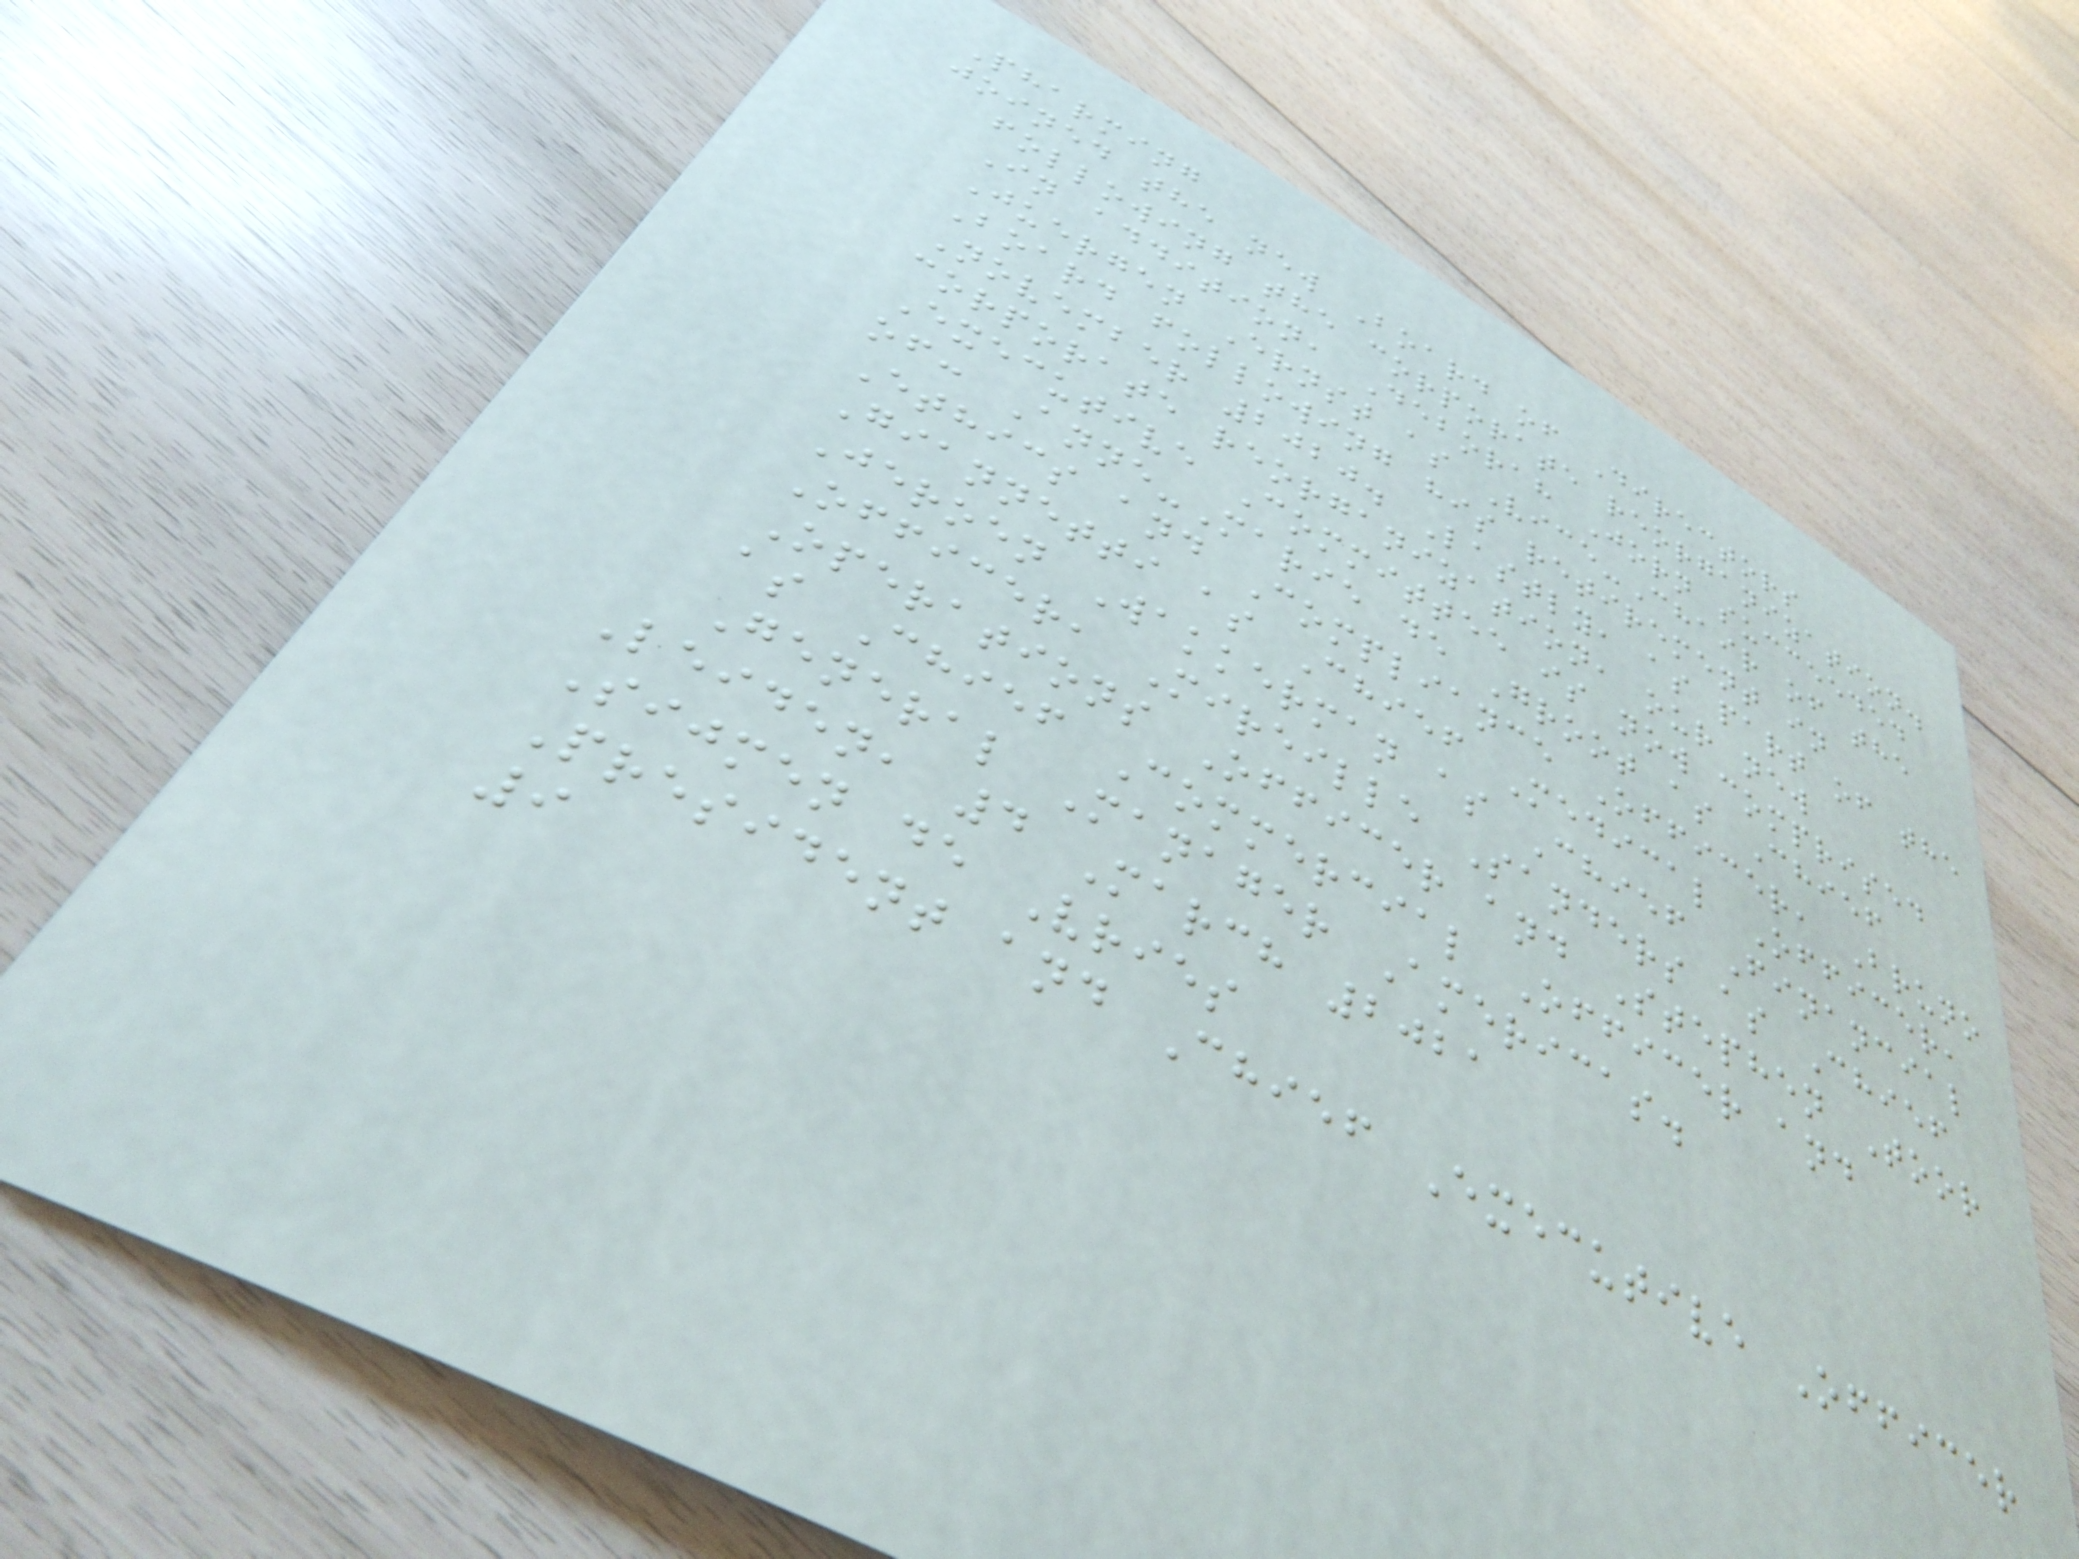Pharming
joined the new Board of Directors
following the corporate reorganization.
In addition, Deborah Jorn succeeded
Juergen Ernst as Vice-Chair of the
Board following his retirement in
November 2020. Lastly, as part of the
corporate reorganization, our new
Executive Committee is now comprised
of: Anne-Marie de Groot as Chief
Ethics and Compliance Officer, Bruno
Giannetti as Chief Medical Officer,
Jeroen Wakkerman as Chief Financial
Officer, Mireille Sanders as Chief
Operations Officer and Stephen Toor
as Chief Commercial Officer and
General Manager Americas.
Leiden, 4 March 2021
Sijmen de Vries
President and Chief Executive Officer
9
